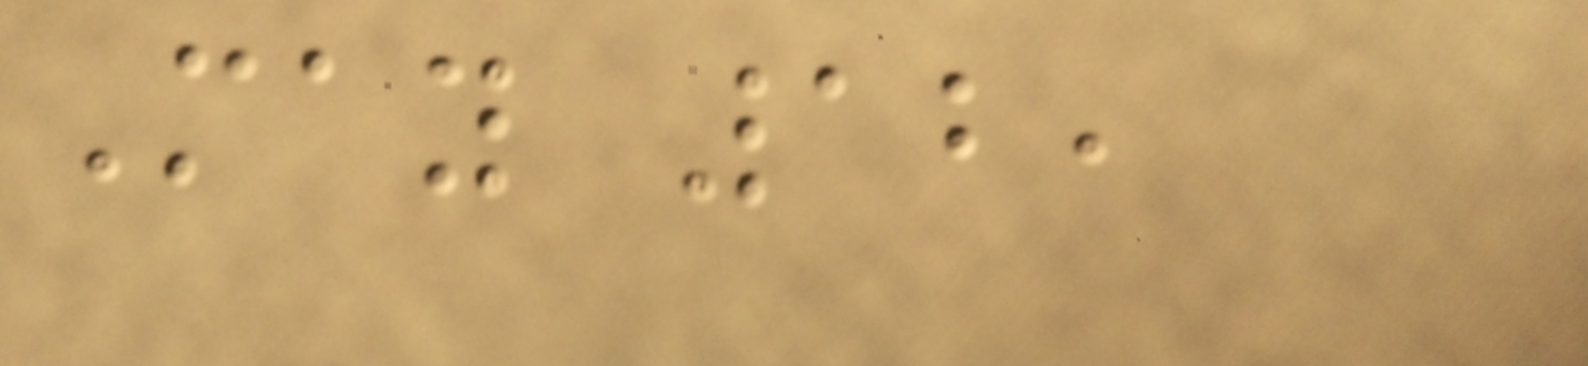May 12,
